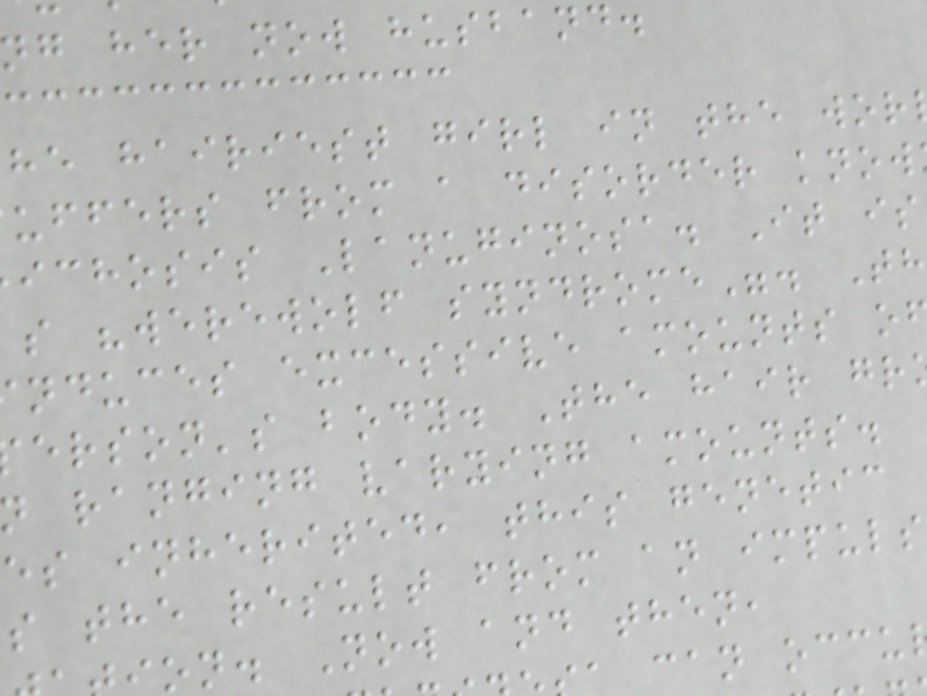ng her now husband.
he hairiest girl in the wor
uffers from a disorder know
ichosis Lanuginosa. It is
s "werewolf syndrome". Th
nduces excessive amounts o
erson's body. The hair gr
ranging varying amounts.
es inherited, this genetic
s the result from an impuls
on. Now and then,
